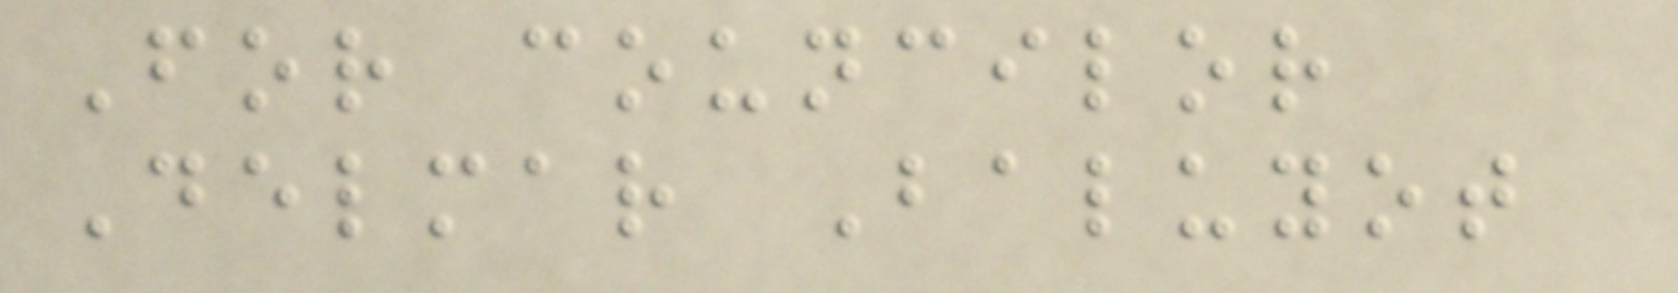For councilor
Delmar Baluyot
